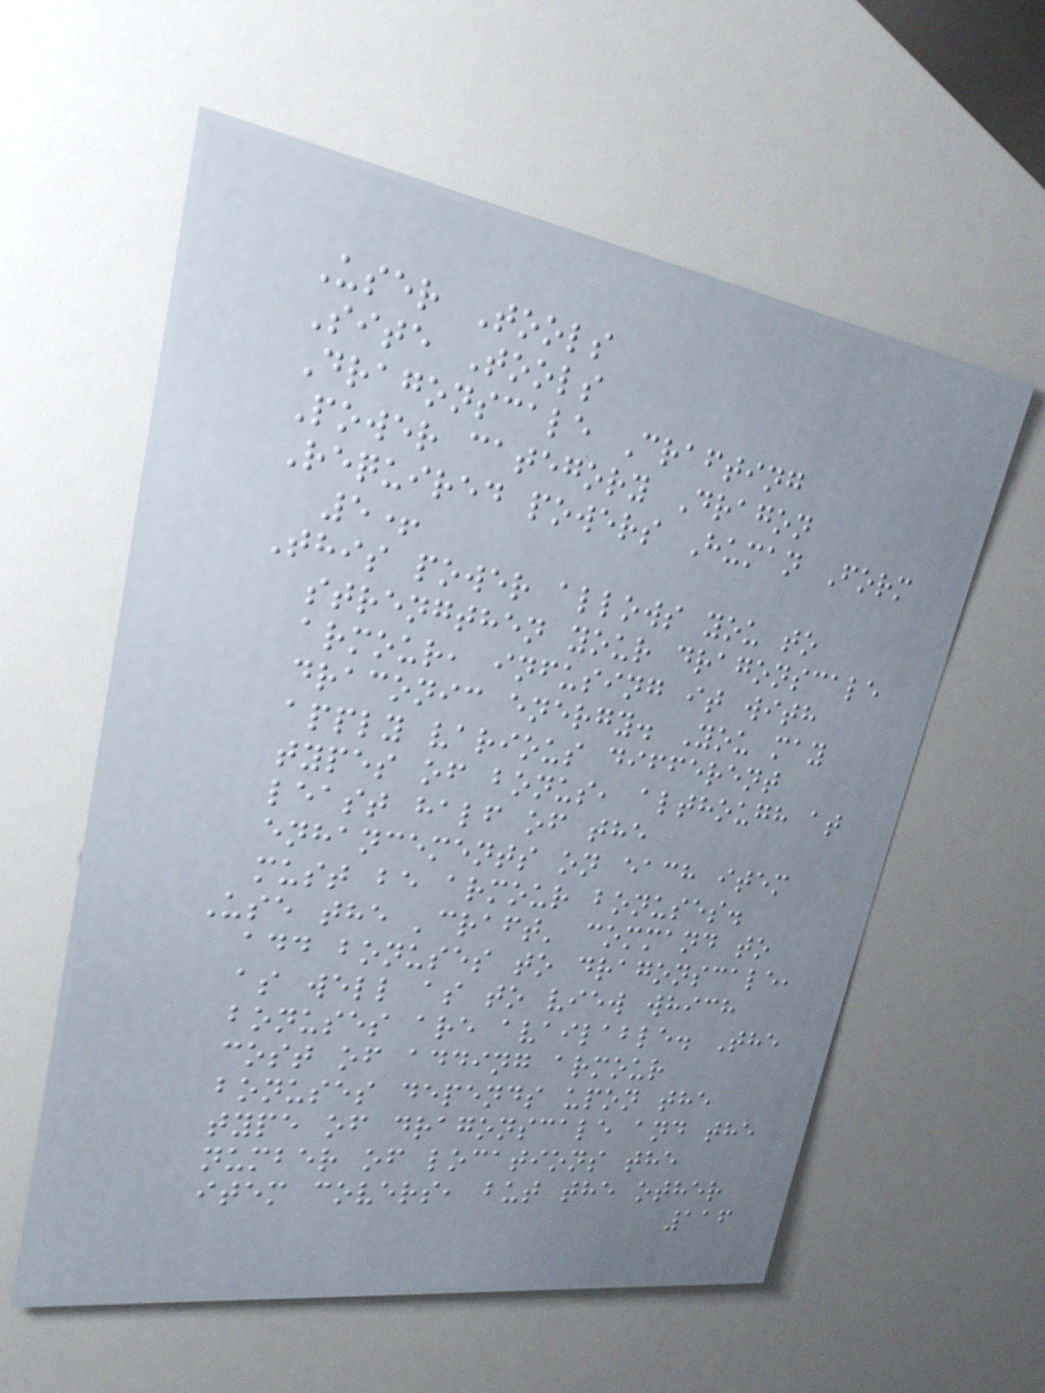User Tools
Site Tools
Dragonscale Crafting
Power category Dragon
Required powers Human Form
5+
This power allows you to
strengthen your dragonscale
armour, infusing it with
draconic energy. You may
apply various different
types of bonus, although at
least half of the
enhancements on each item
must be armour bonuses.
Use the 'craft' command to
add bonuses to dragonscale,
as well as to view which
bonuses are available. The
cost of adding armour
bonuses depends upon the
type of dragonscale and the
number of locations the
item covers, but the other
116
